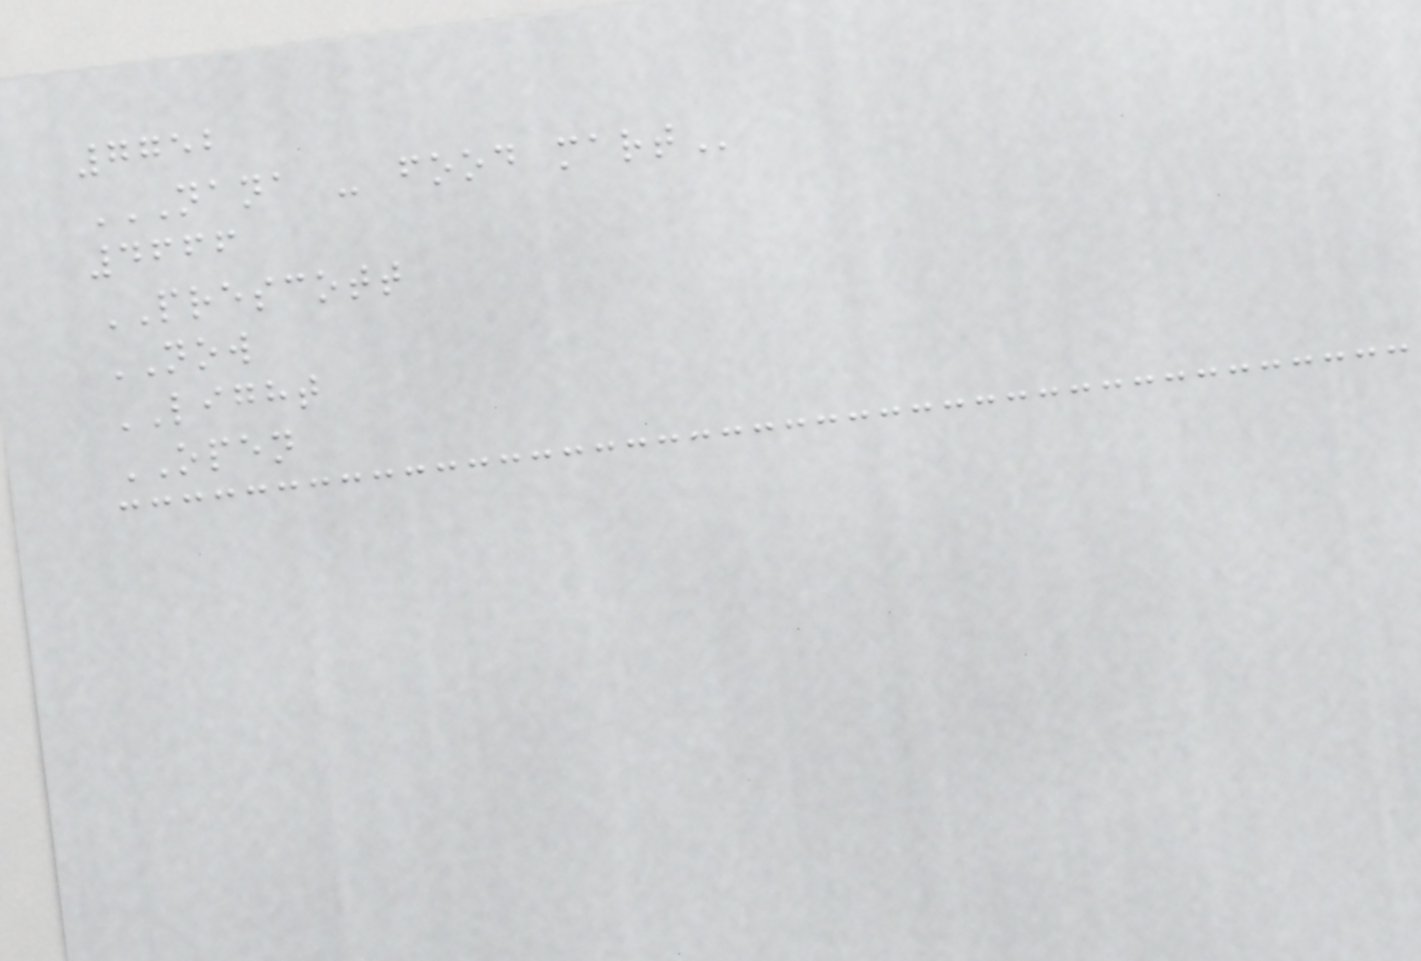7752
NANA - FOOD MART
4666
PRESCOTT
NOW
LIGHT
OPEN
